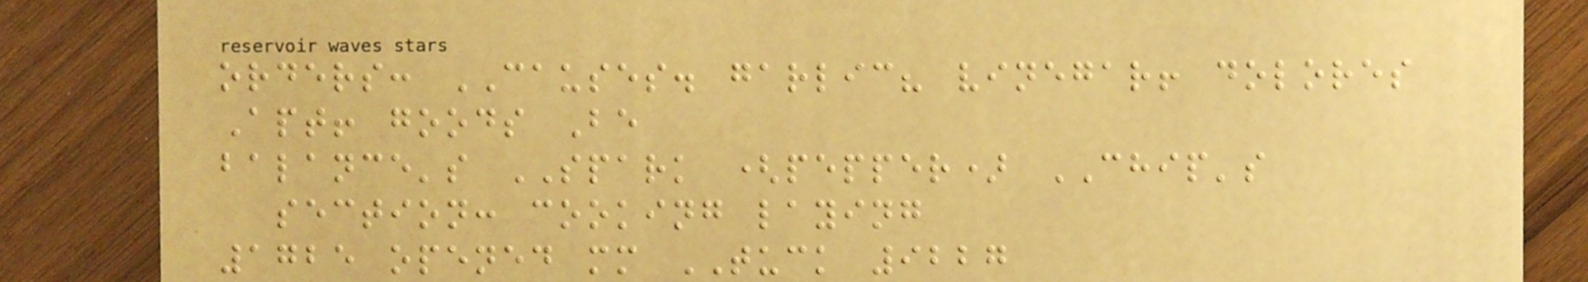orders: CAUSES. garlic? vinegar! dolores
Apt! goods Be
balance's SPARK (pepper) CHIP's
section: cooking laying
1725 opened mm TUCK 9227
